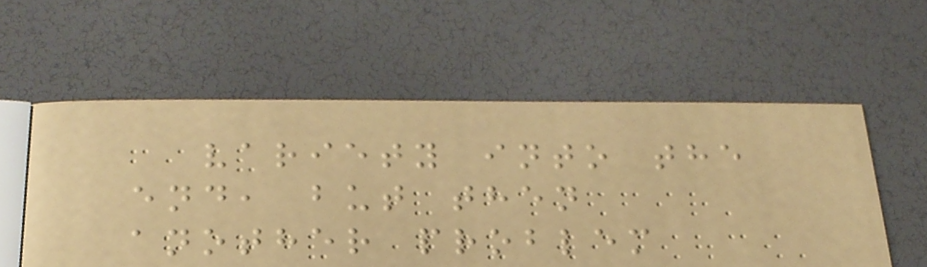variety into the
end, but then
another problem
